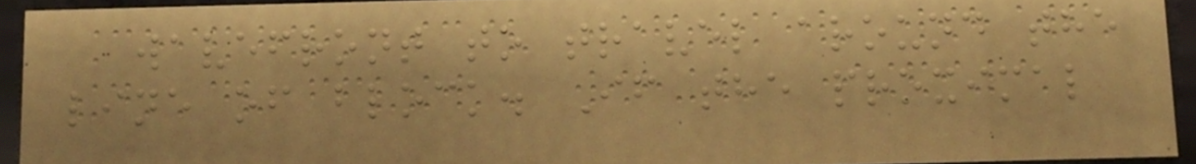wavefront to travel around the
line of block. If the proximal
